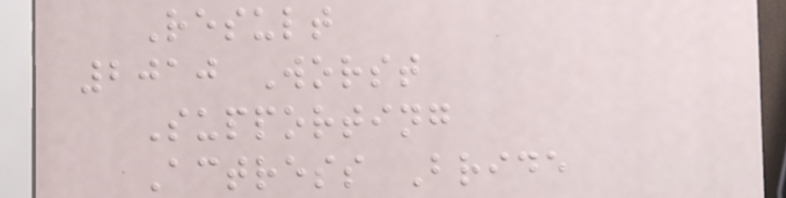Result
2010 Worst
Supporting
Actress Bride
